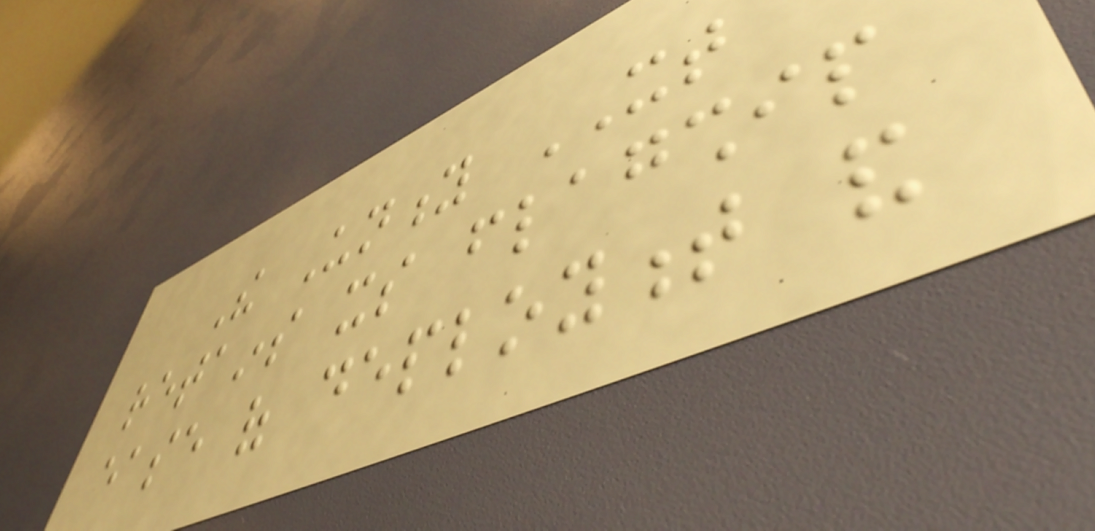The Unity XT
retains its flagship
ease of deployment and
